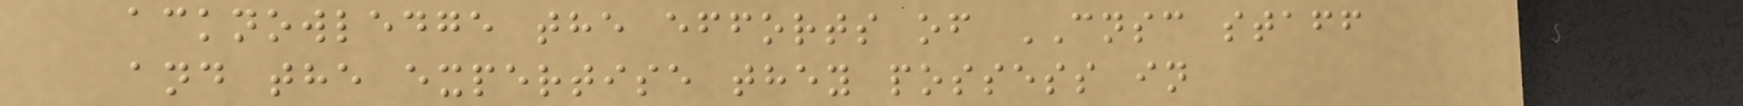acknowledge the efforts of CNSC staff
and the expertise they possess in
